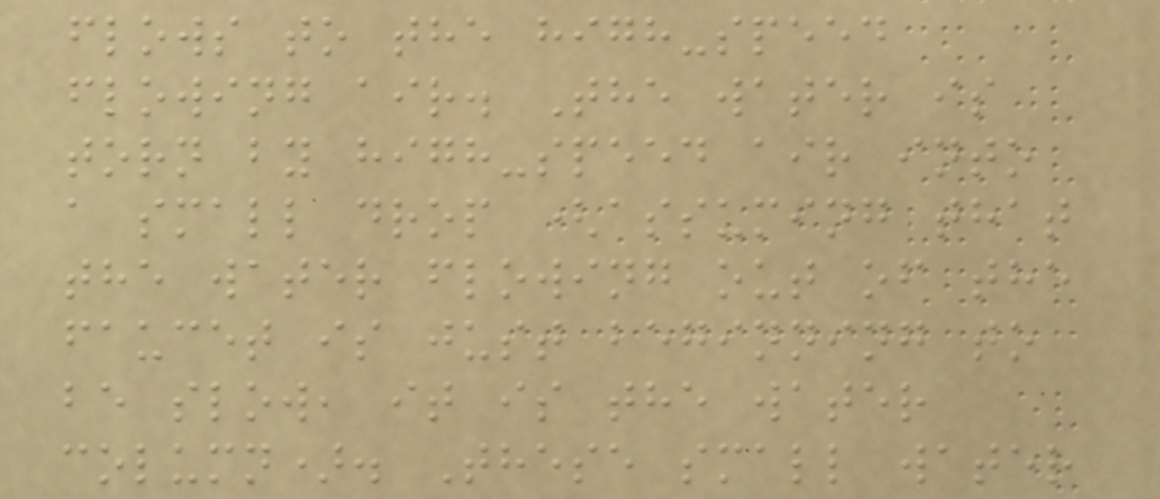flows to the high-speed
flowing air. The water is
torn by high-speed air into
a small drop (assuming that
the water flowing out of the
faucet is just beginning to
be slow, it is the water
column). These small water
